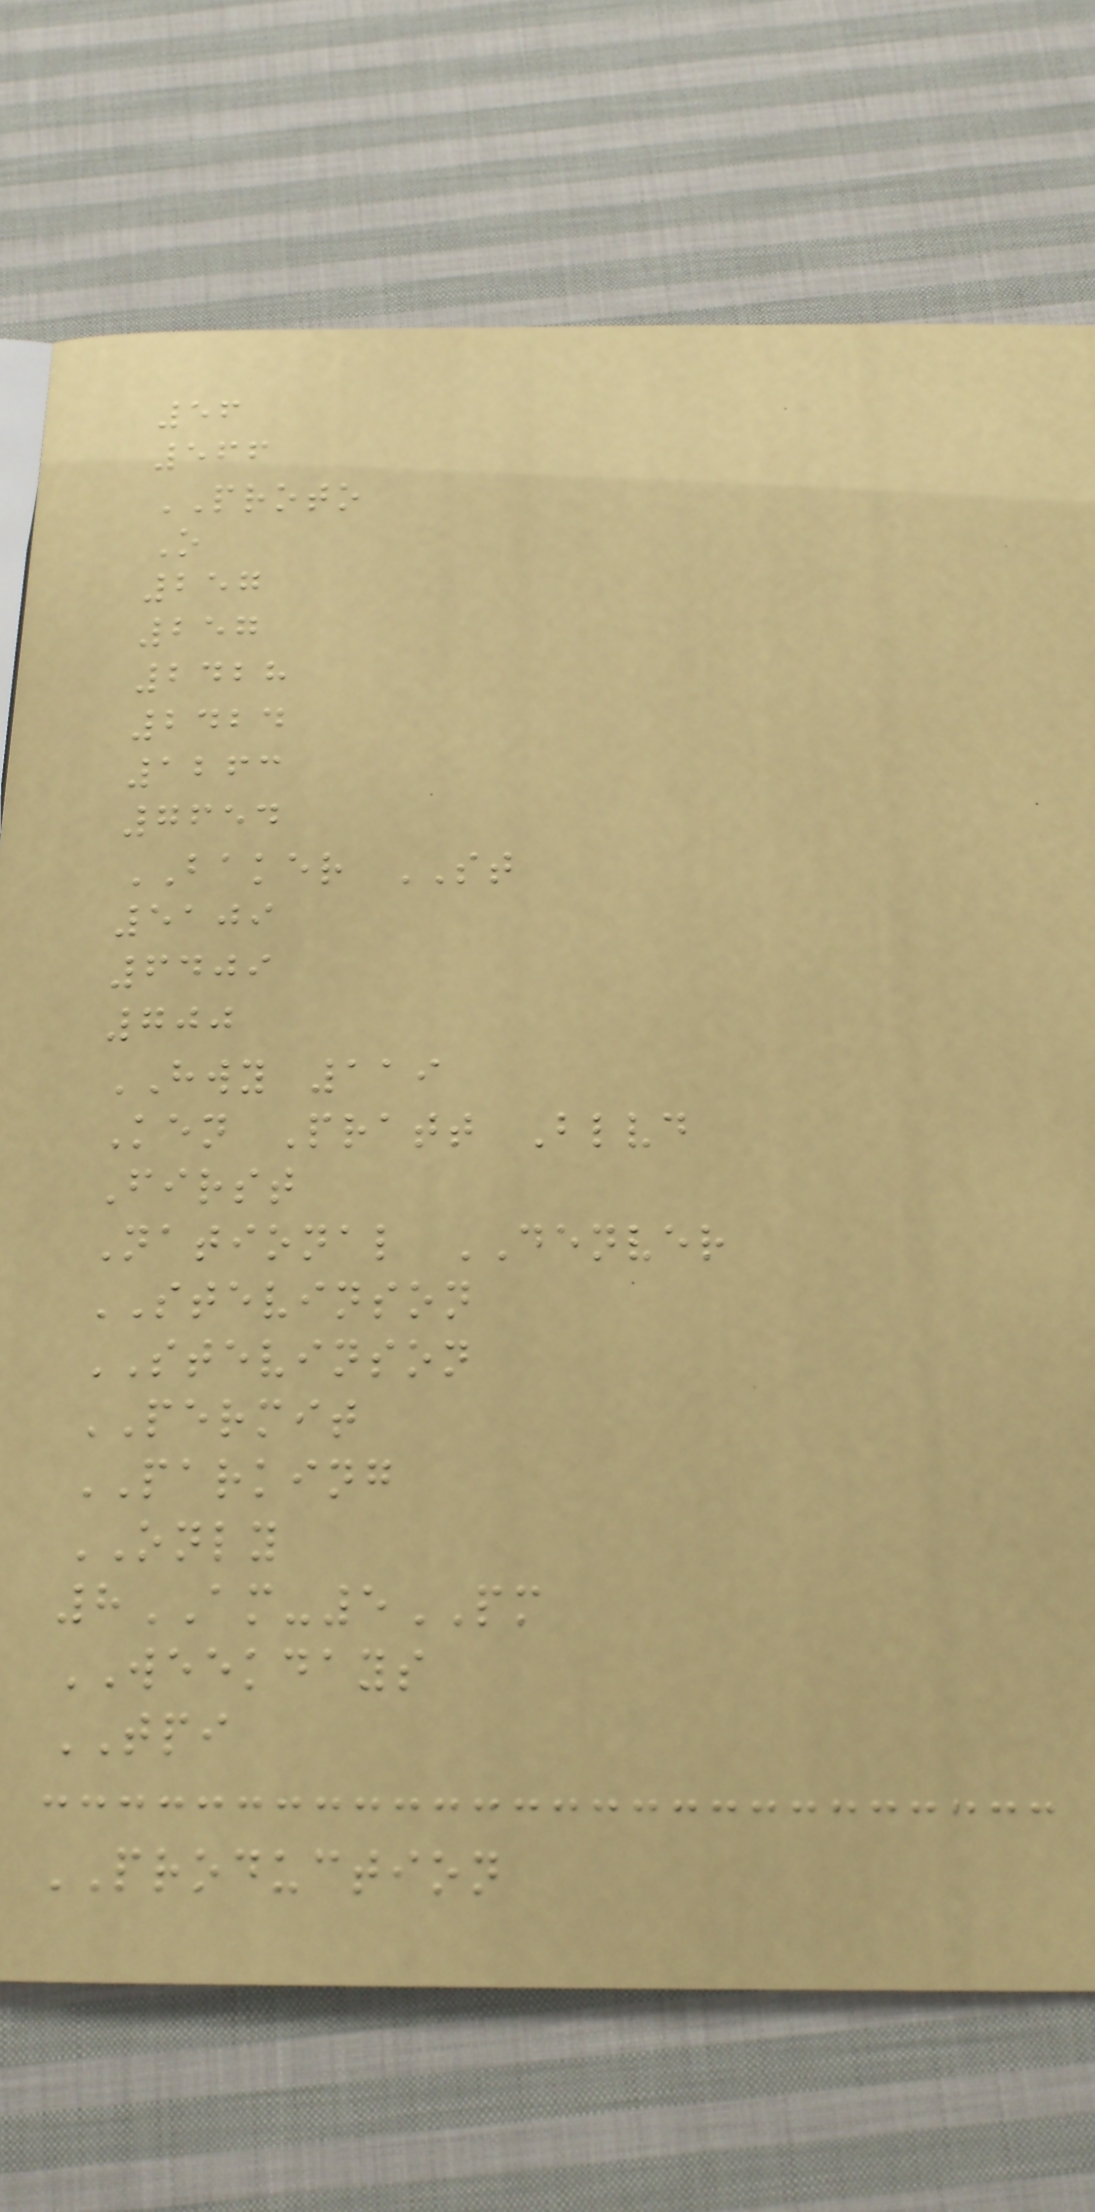56
566
PROTO
O
257
257
2428
2424
1263
7654
BAKER ST
5109
6409
700
HWY 119
Ken Pratt Blvd
First
National DENVER
STEVINSON
STEVINSON
PERMIT
PARKING
ONLY
8AM-5PM
WEEKDAYS
TPI
PRODUCTION
